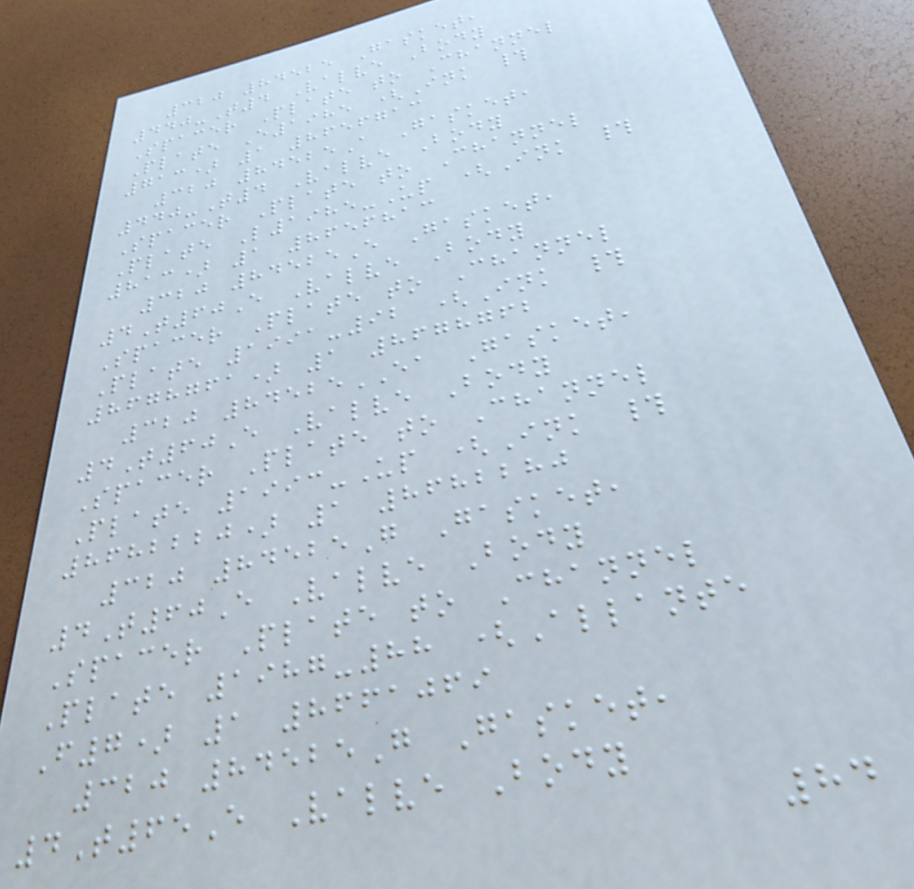320 84525 Gasket,
440-T4 Valve Body
Spacer Plate to Channel
Plate E1985 (Ink #
713) 1 8656713
320 84525A Gasket,
440-T4 Valve Body
Spacer Plate to Channel
Plate L1985-Up (Ink #
813) 1 8656813
320 84525E Gasket,
4T60E Valve Body
Spacer Plate to Channel
Plate 1991-92 (Ink #
8678761) 1 8678762
320 84525EA Gasket,
4T60E Valve Body
Spacer Plate to Channel
Plate 1993-Up (Ink #
8682220) 1 8682280
320 84525G Gasket,
4T60E Valve Body
Spacer Plate to Channel
Plate 1987-88 (Allante
F7) 1 8661069
320 84525G Gasket,
4T65E Valve Body
84
